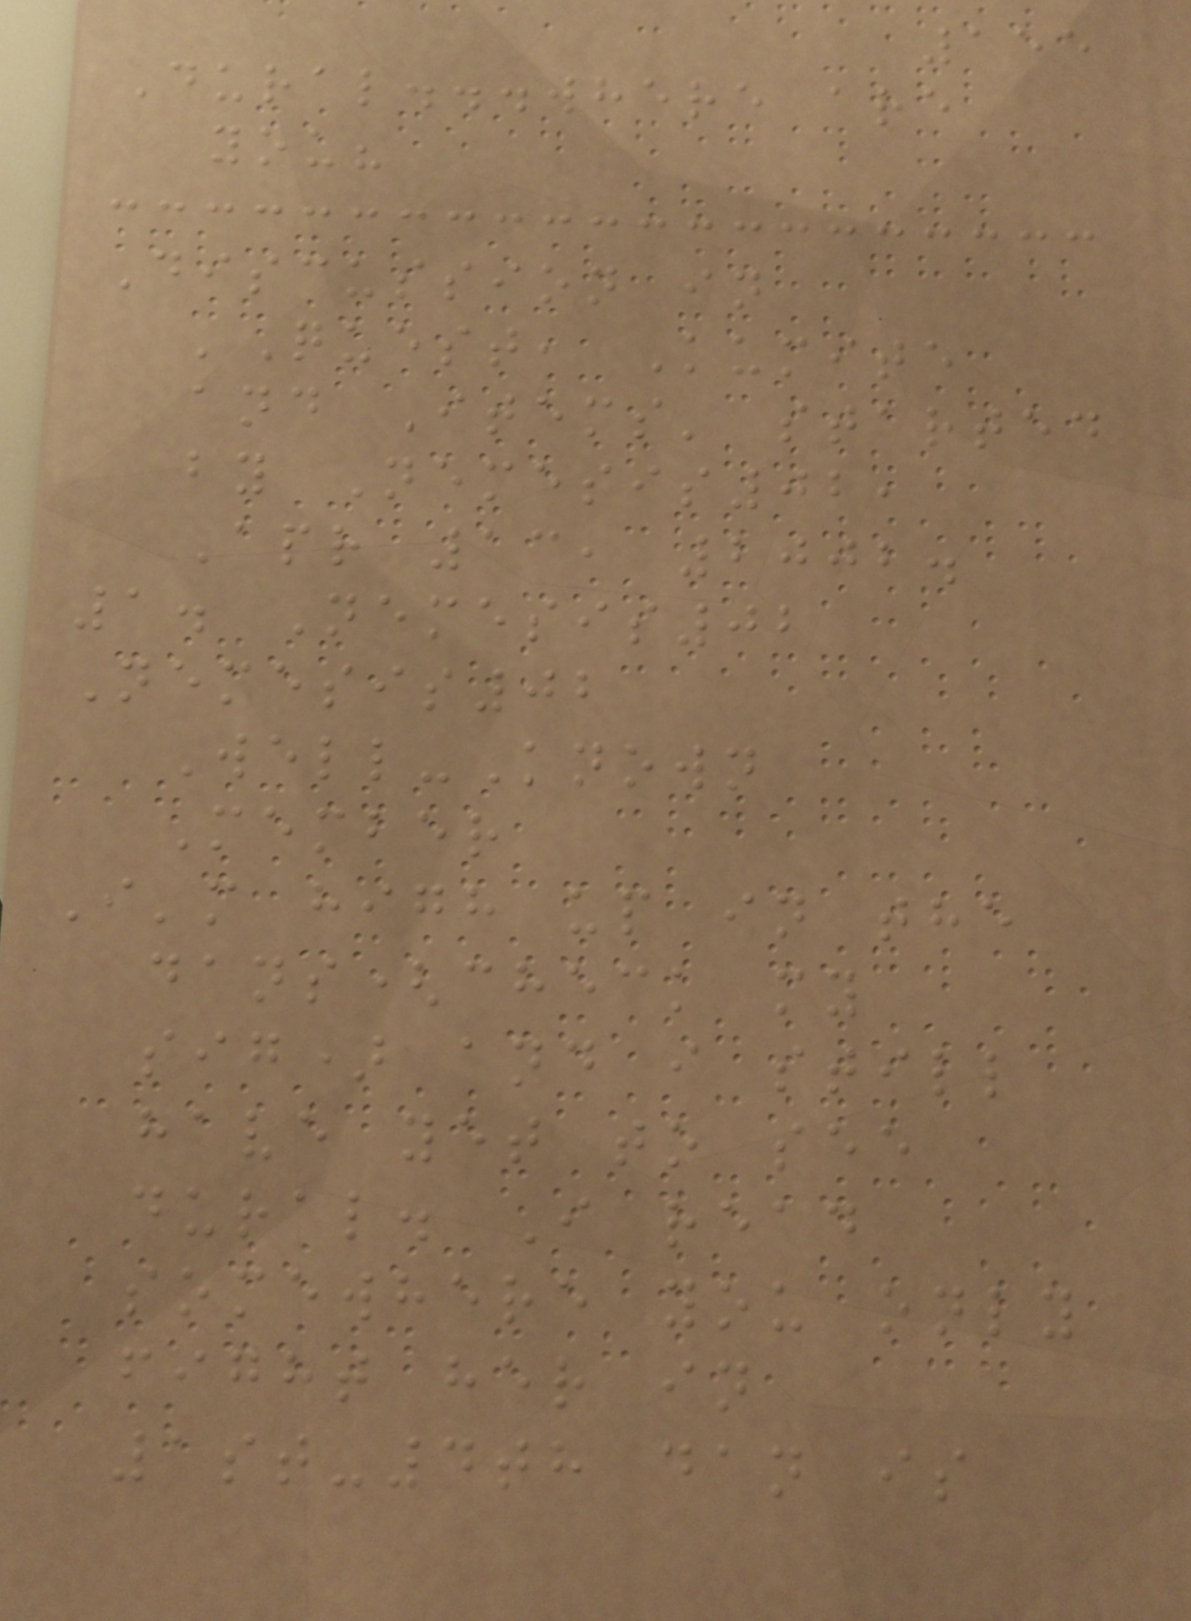155
Dural...where are
you?
Discussion in
'Quest, Kumite
and Items' started
by Nemesis02,
Apr 13, 2002.
1. Nemesis02
Nemesis02
Well-Known
Member
I'm high up in the
dans(check my
sig) and i still
have yet to see
dural. I read
somewhere you only
fight her in
1st-4th dan is
